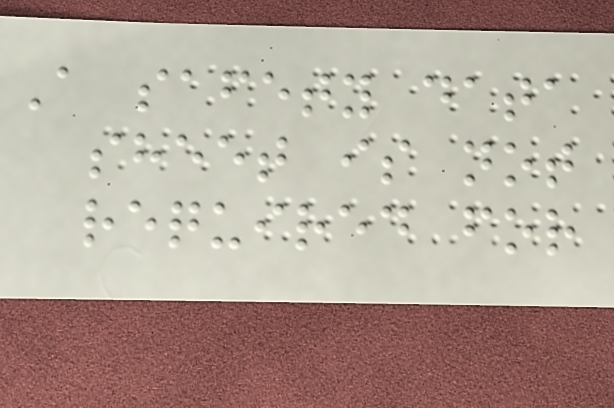A safety data
sheet is not
required for
